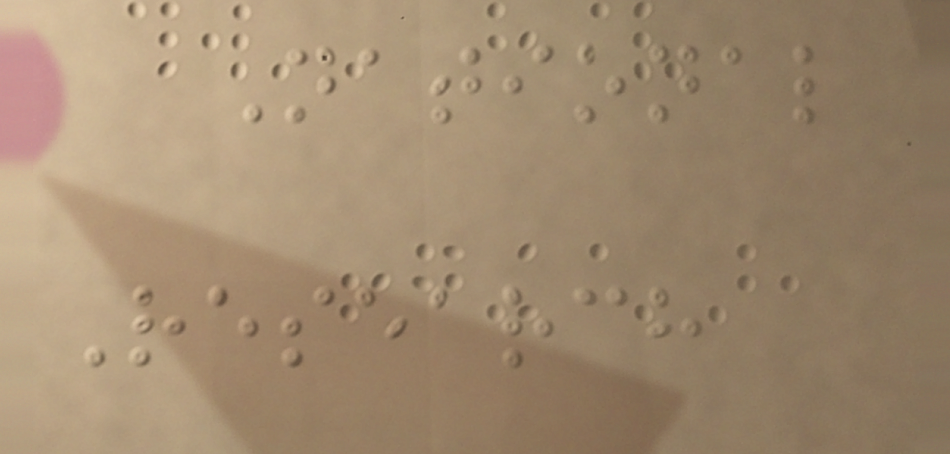National
Research
